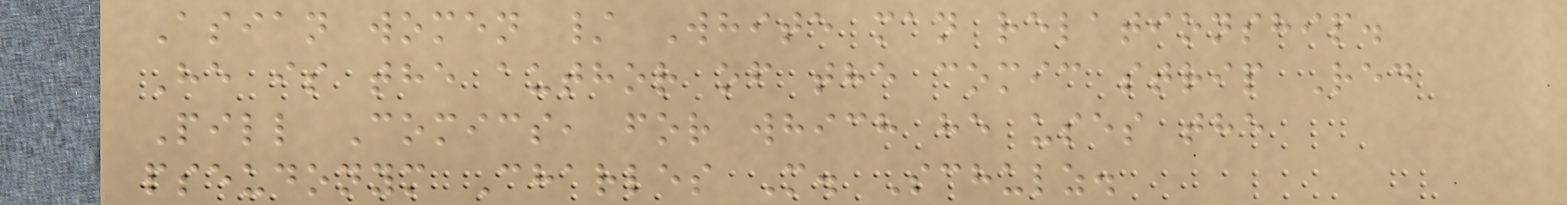Asian women / White man relationship.
He is the author of the comic strip Red
Pill Comics, for which he uses the
pseudonym Charles M. Schulz.
